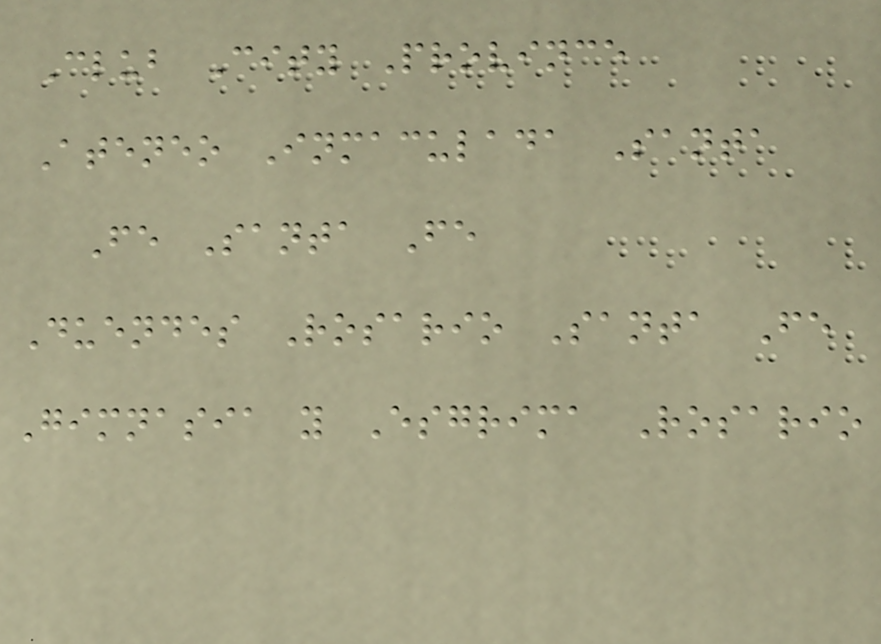Club City Province
Ateneo Inmaculada Santa
Fe Santa Fe
Duendes Rosario Santa Fe
Gimnasia y Esgrima Rosario
